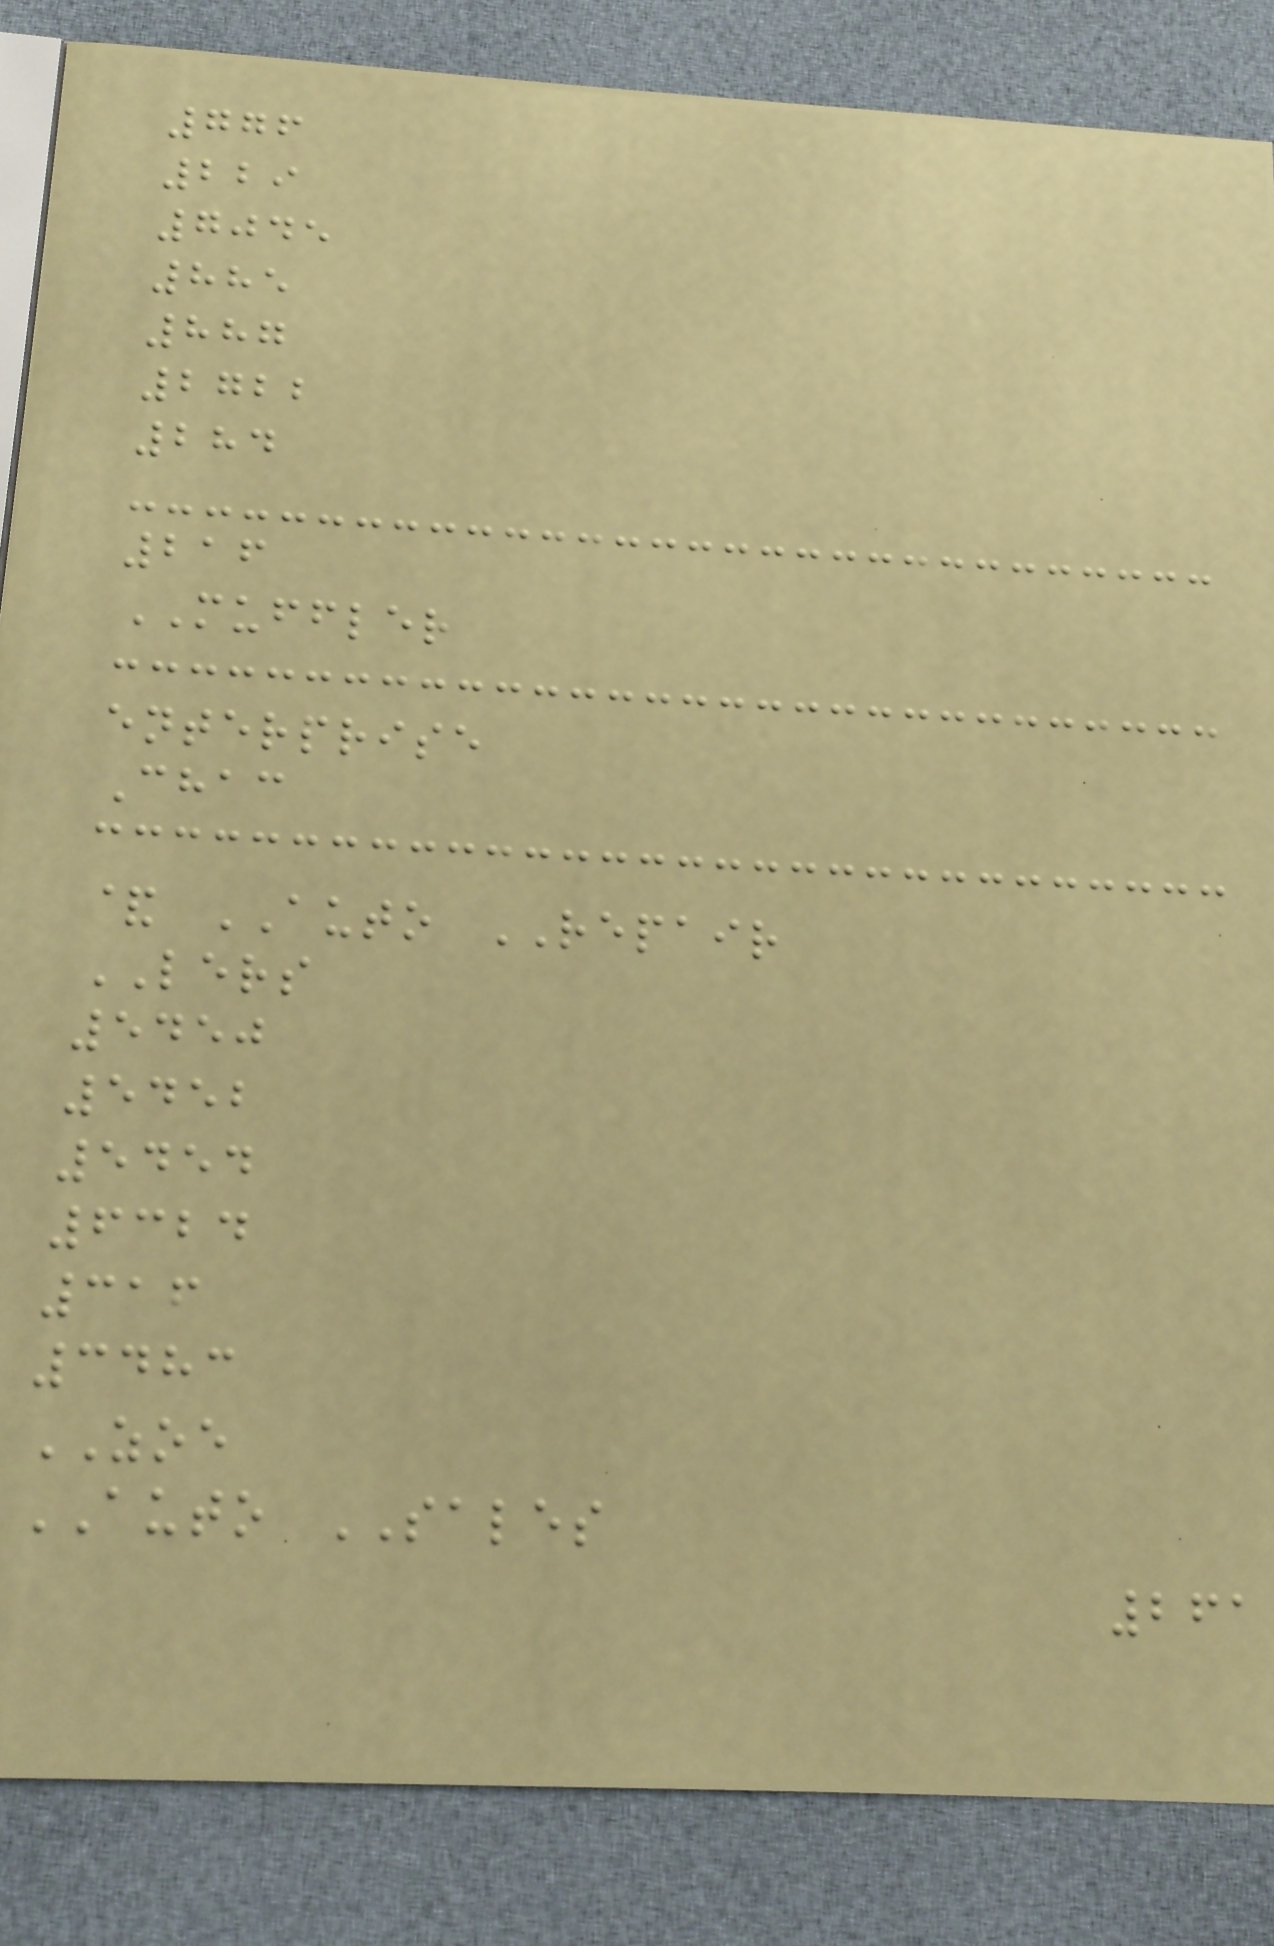776
229
7045
885
887
2722
284
216
MUFFLER
enterprise
Chac
& AUTO REPAIR
LERS
5450
5452
5454
6324
316
3483
ZOE
AUTO SALES
261
